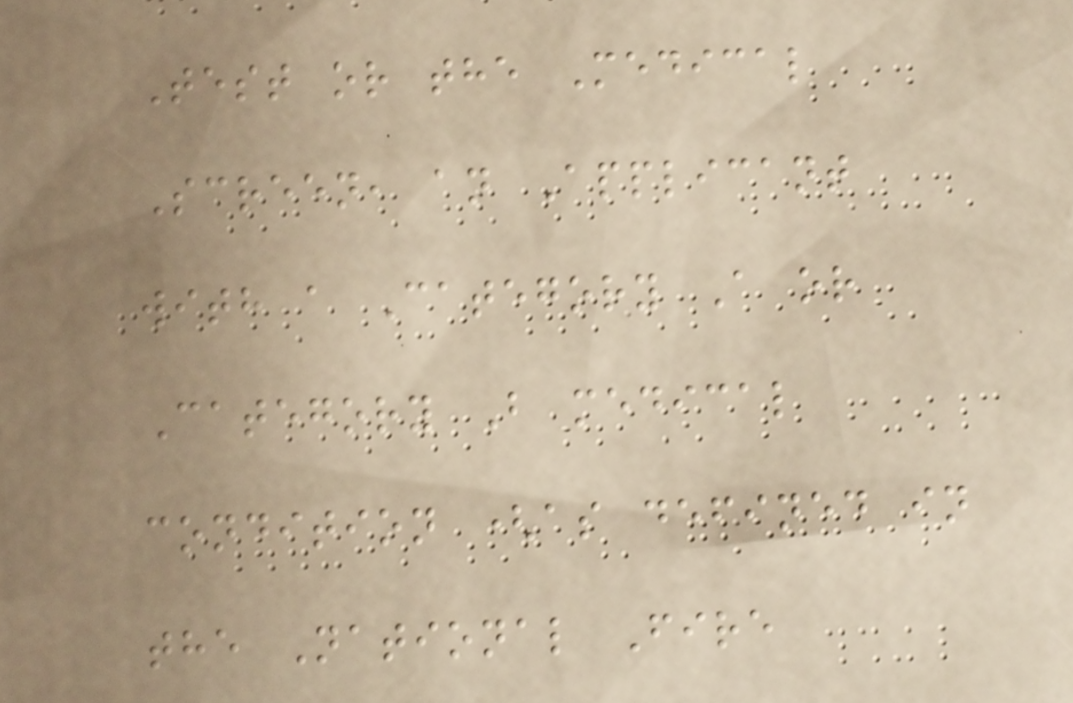Test or the Medical
Screen, an Applicant
with a Category A or
Category B medical
condition (as defined in
the National Fire
